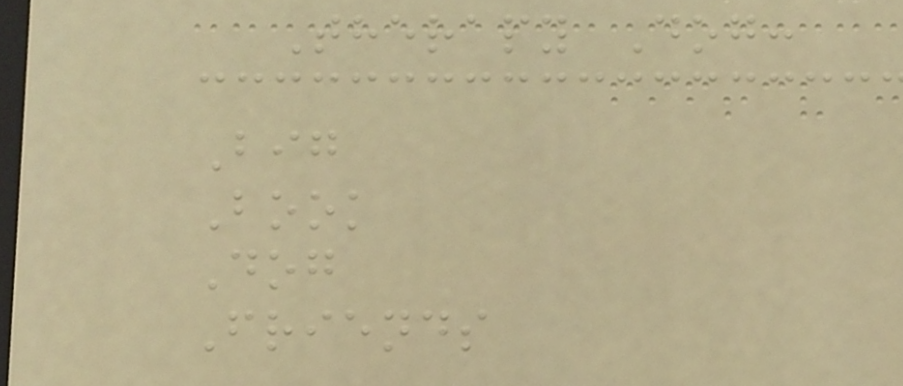Therapy Dog:
Big
Book
Dog
Friends
